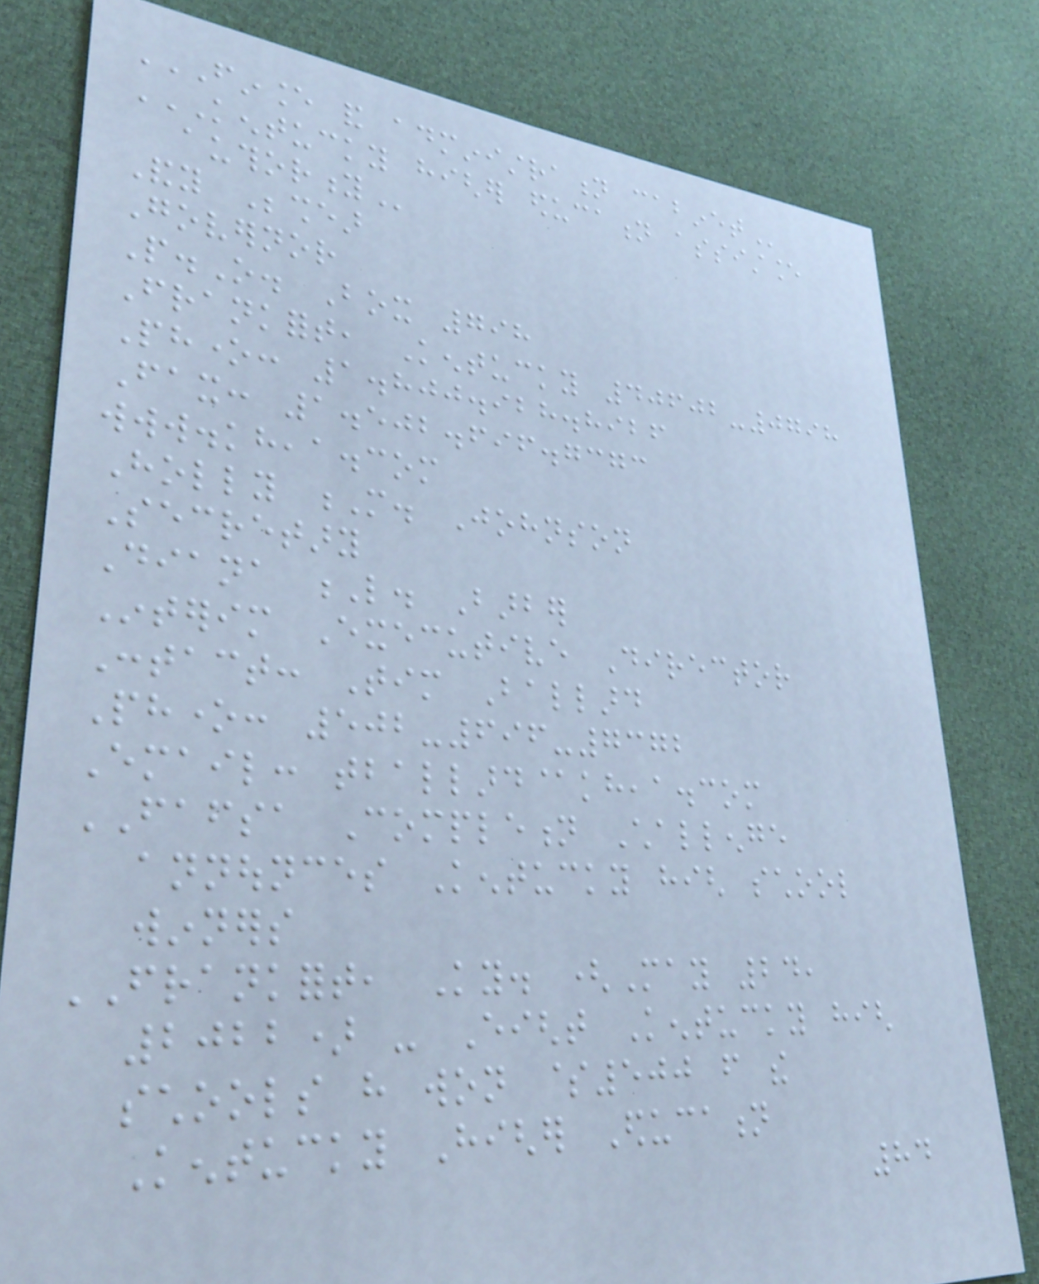FINANCE AND ADMINISTRATION CABINET
KENTUCKY HIGHER EDUCATION ASSISTANCE
AUTHORITY
Andy Beshear
Governor
P.O. Box 798
Frankfort, Kentucky 40602-0798
Phone: 1.800.928.8926
Fax: 1.502.696.7373
www.kheaa.com
Holly M. Johnson
Secretary
Diana L. Barber
Interim Executive Director
Contact: Tim Ballard
Phone: 502-696-7372
Email: tballard@kheaa.com
FAFSA Completion Challenge
announces Kentucky high school
winners
FRANKFORT, Ky. (May 24,
2022) - Eight Kentucky high
schools have won $500 from the
Kentucky Higher Education
84
